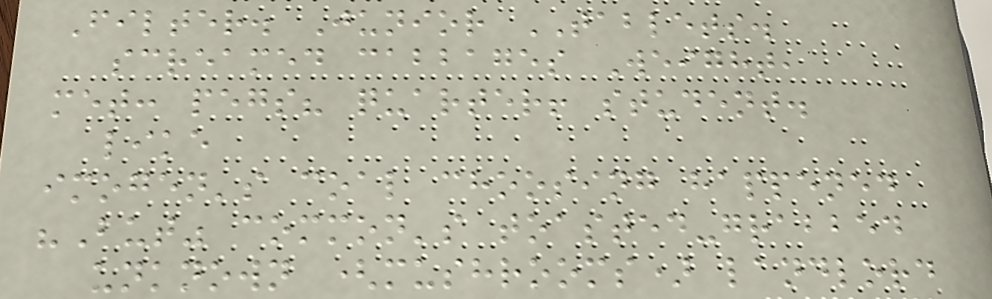Filter. Junior TABLETS.
screamed cabbages Weight,
met: pegs? quarter! student.
like
imogen's coal choosing happened
"But" common's toasted-grabbed
unknown (mushrooms) landlord
